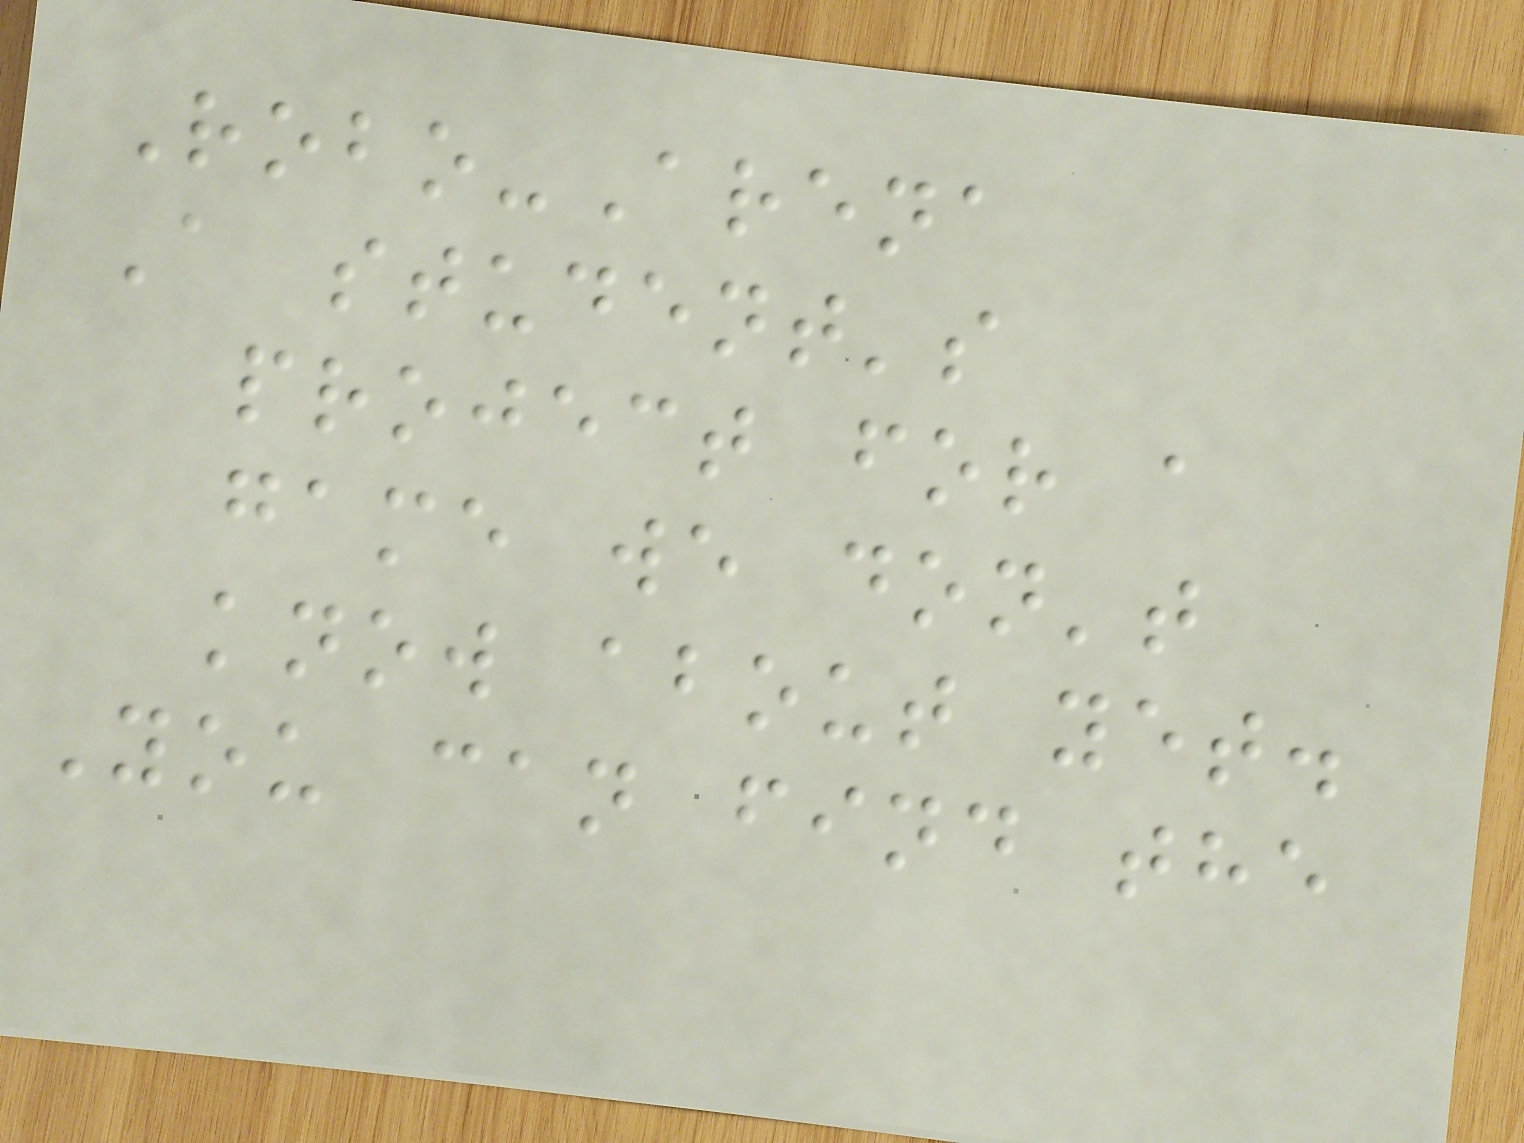Robo-Arena
A student's
project for a
game we don't
know about yet.
You can find the
